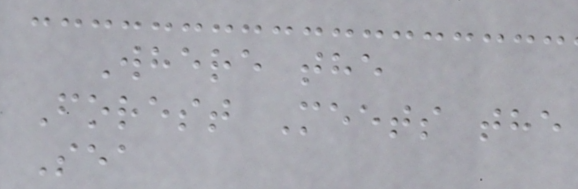Where the
Forest Meets the
Sea
